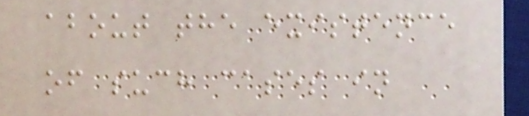about the existence
of such cases in
